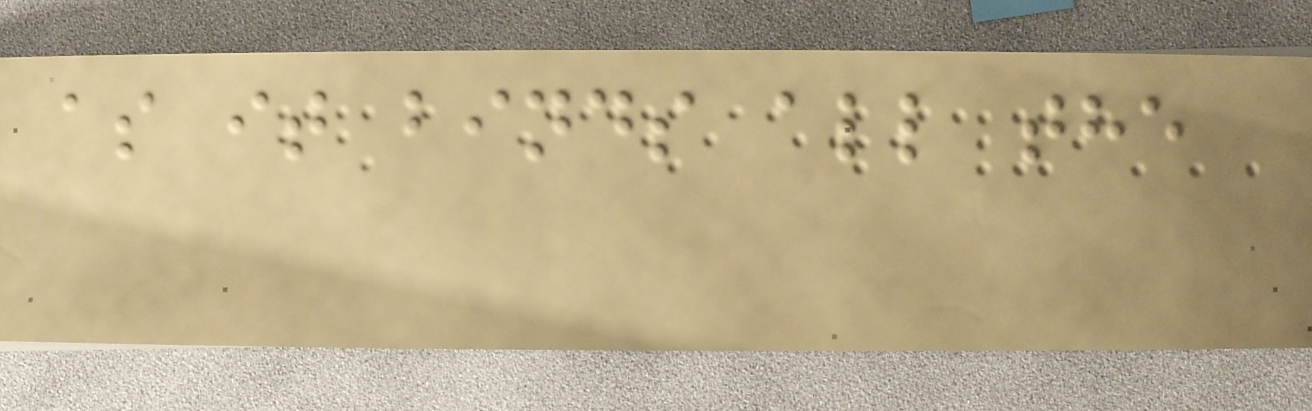as it binds all the
